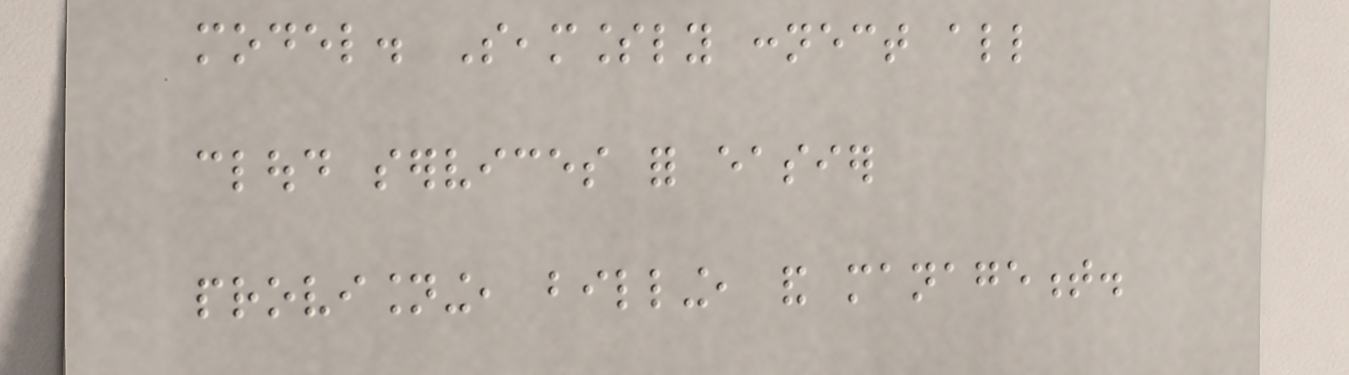model. Seamlessly connect all
cloud services for easier
provisioning, billing, and management.
